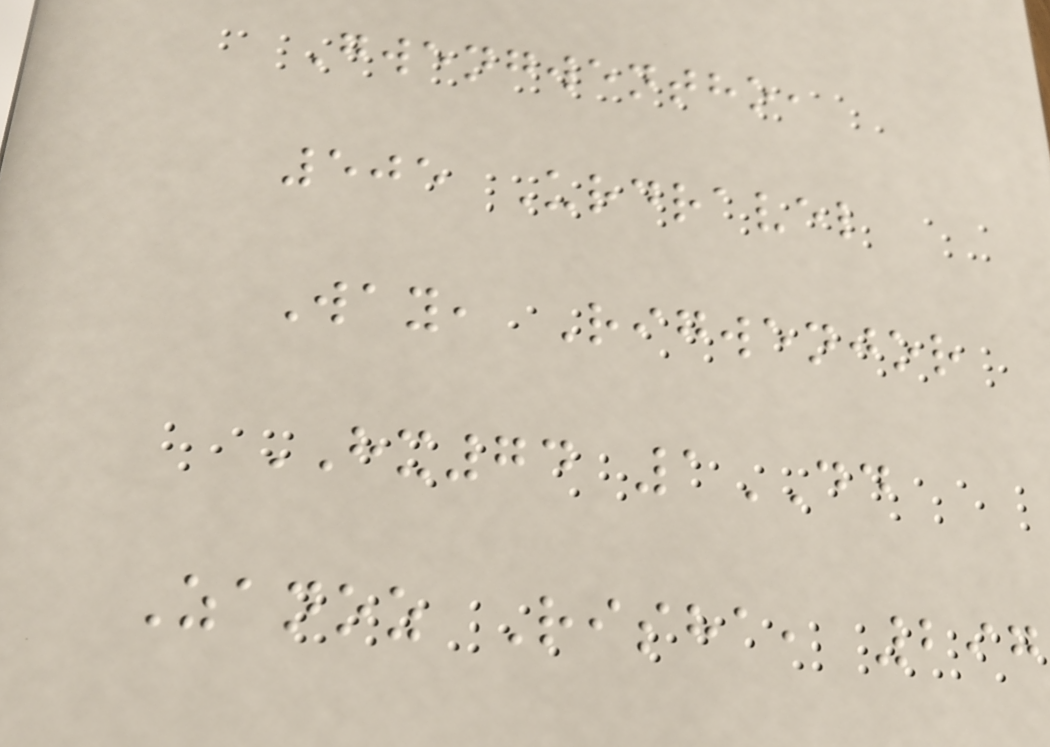Gwengwentho,
505 Urdravel
Way, Rigwenjor
HX74 1DD
Zanoz Risha, 297
